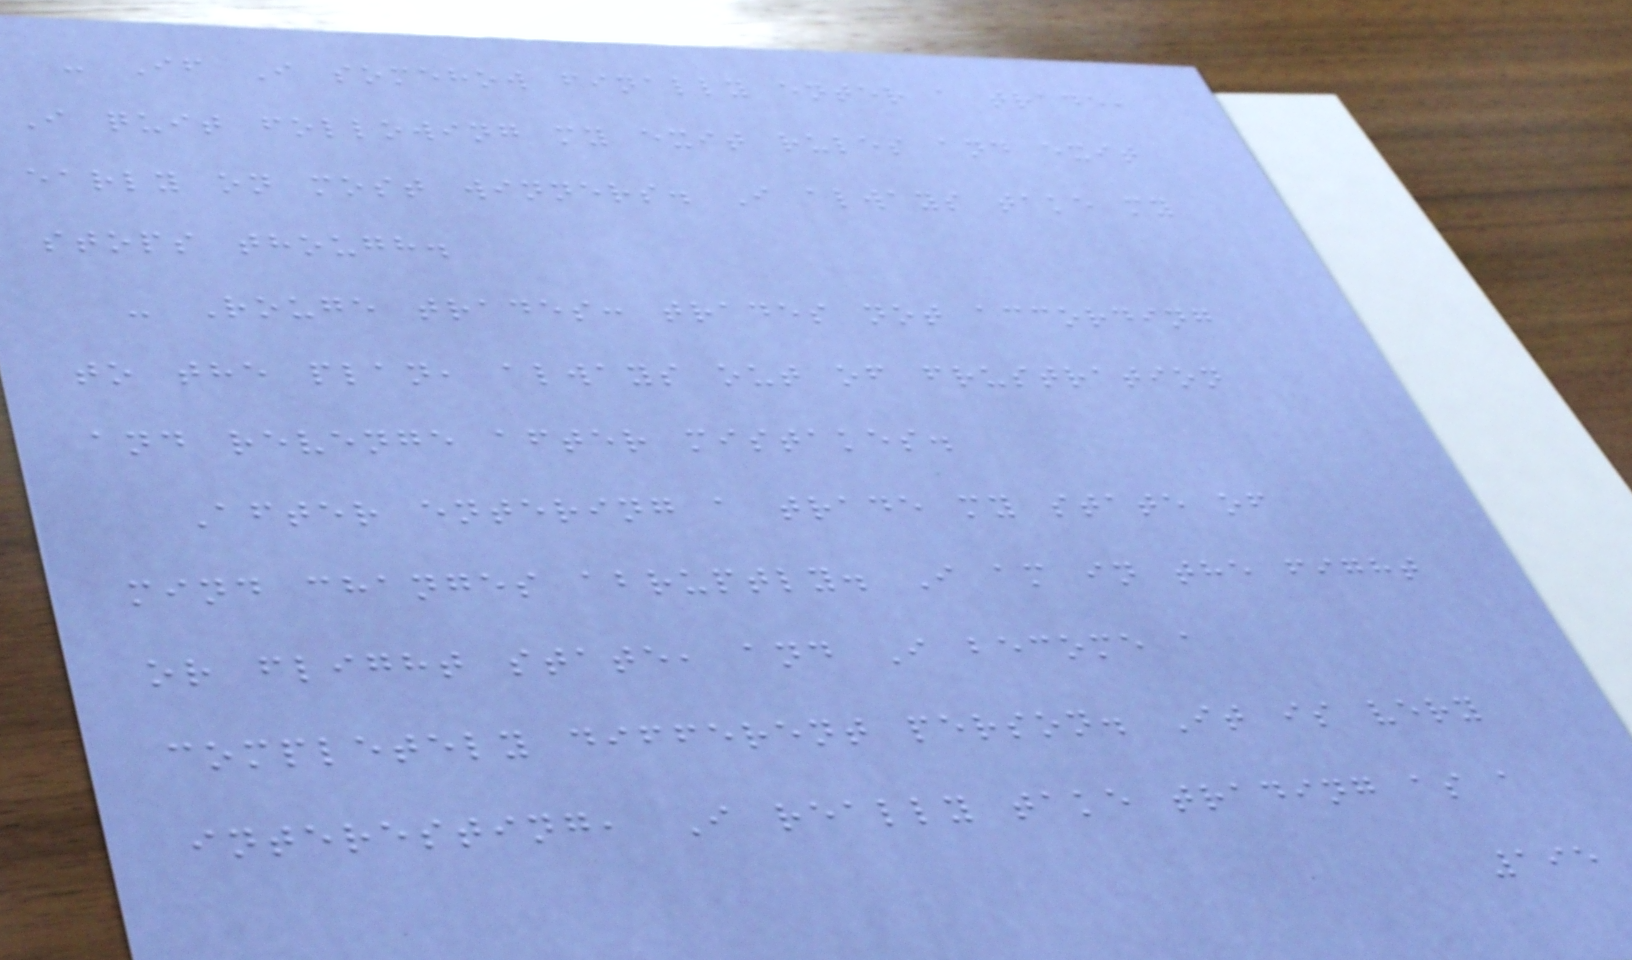- If I somehow finally enter a trade,
I quit following my exit rules and exit
early on most winners. I always take my
stops though.
- Rouge trades: trades not according
to the plan, always out of frustration
and revenge after mistakes.
After entering a trade my state of
mind changes abruptly. I am in the fight
or flight state, and I become a
completely different person. It is very
interesting, I really take trading as a
195
